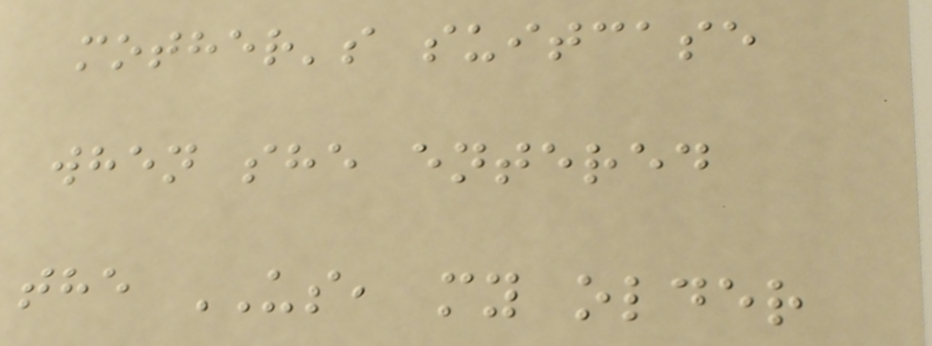mother's suitcase
when she entered
the US, my older
